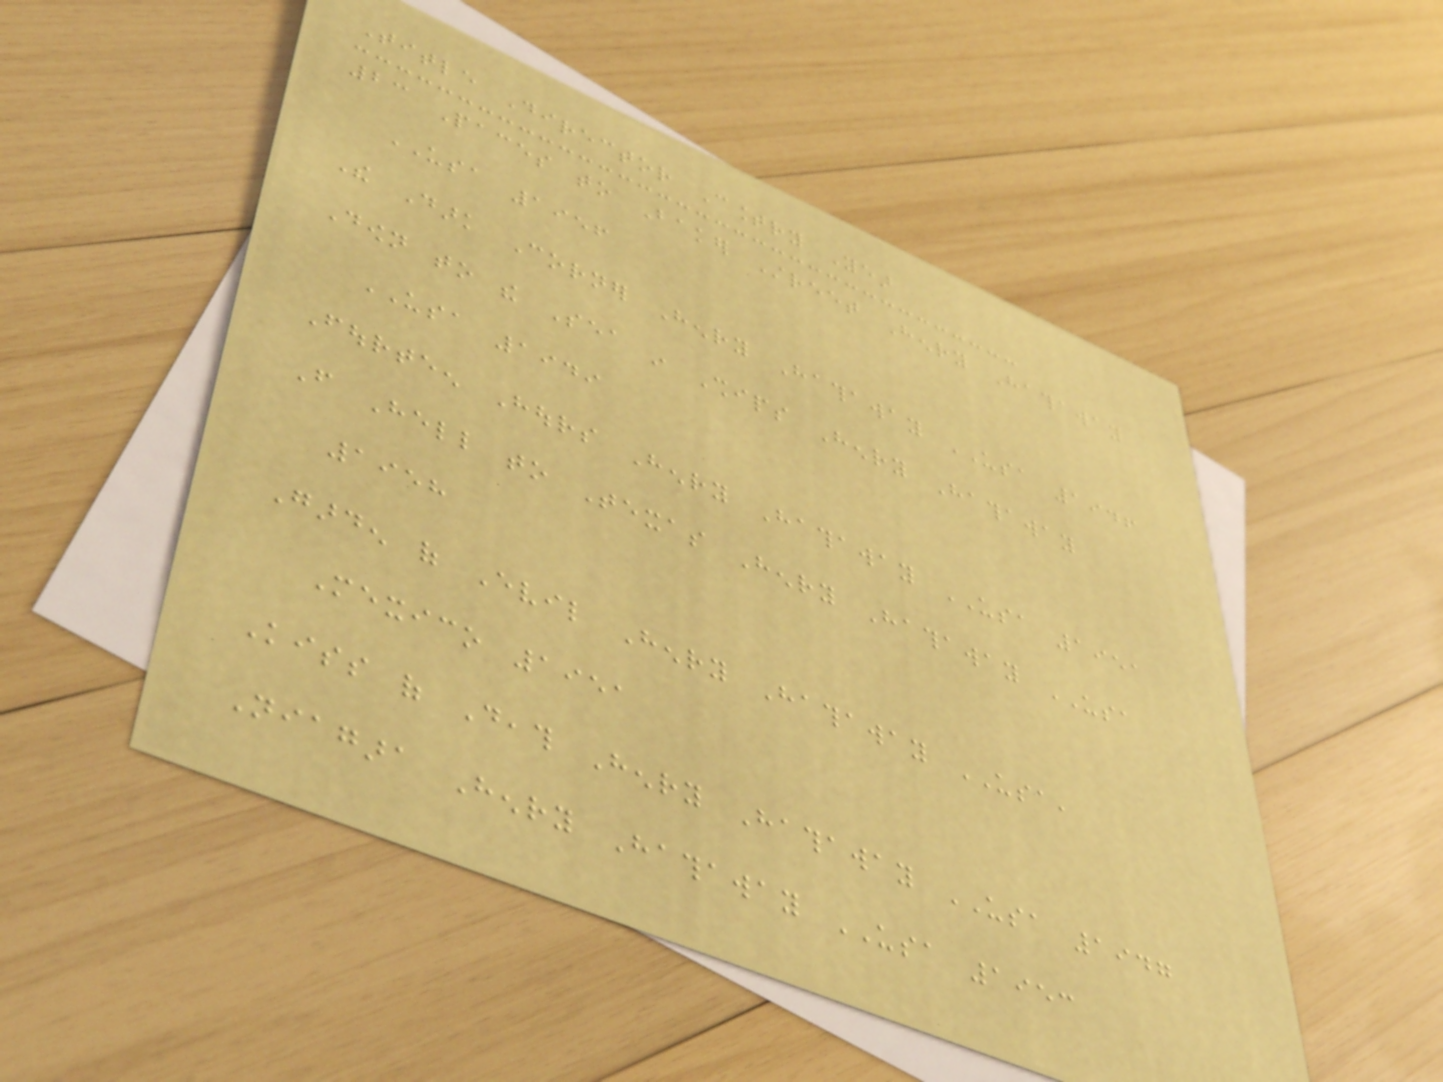Title Director Country Year
23 Paces to Baker Street Henry Hathaway
USA 1956
The Dark Corner Henry Hathaway USA 1946
Down to the Sea in Ships Henry Hathaway
USA 1949
Fourteen Hours Henry Hathaway USA 1951
From Hell to Texas Henry Hathaway USA
1958
Garden of Evil Henry Hathaway USA,
Mexico 1951
Kiss of Death Henry Hathaway USA 1947
Niagara Henry Hathaway USA 1953
